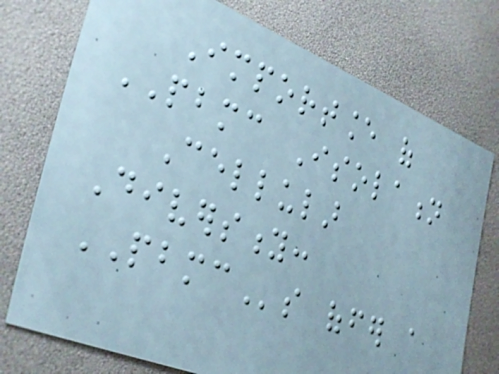Importance of
PBMC Isolation
Cellular
Diversity:
PBMCs offer a
